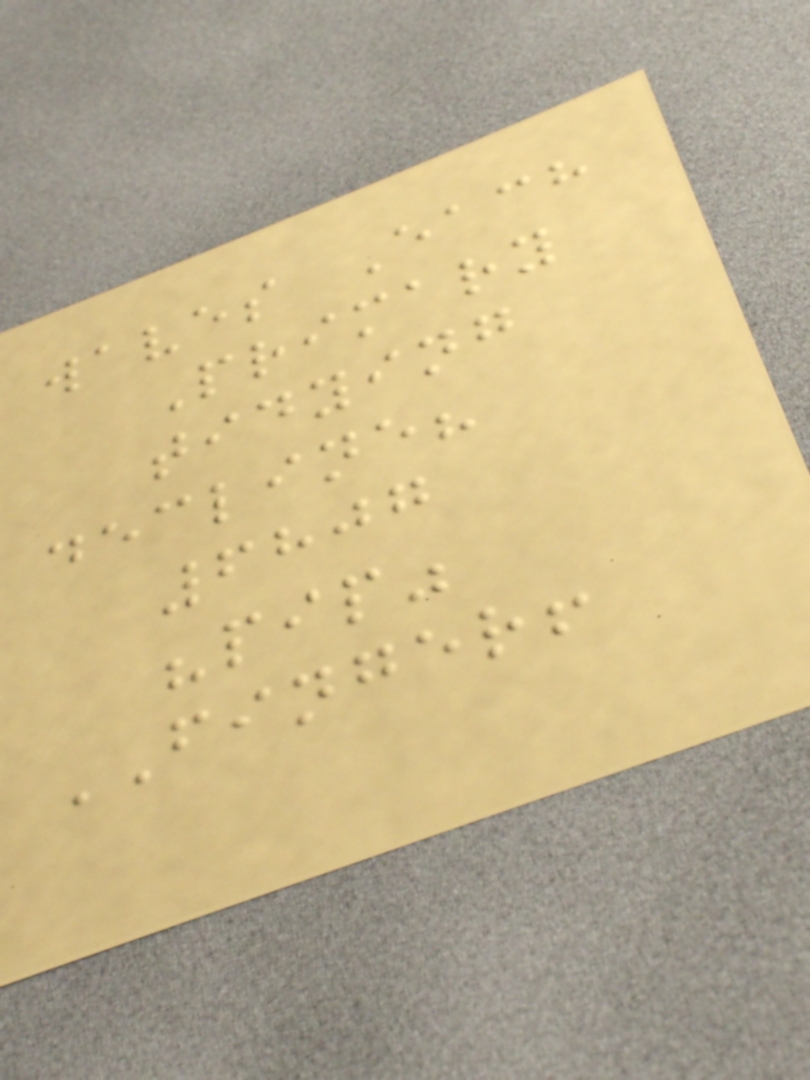waves Each
Primary
tidying
decline?
6807
"pip"
FINGER!
